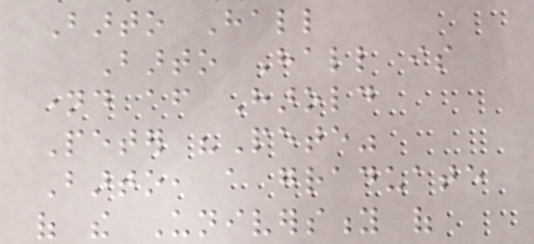Barto Hall
Barto Hall is
named after Harold
Peter "Pete"
Barto, a graduate
of the University of
